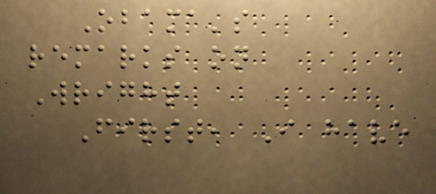Obama's
remarks on
Wright
First, I have
